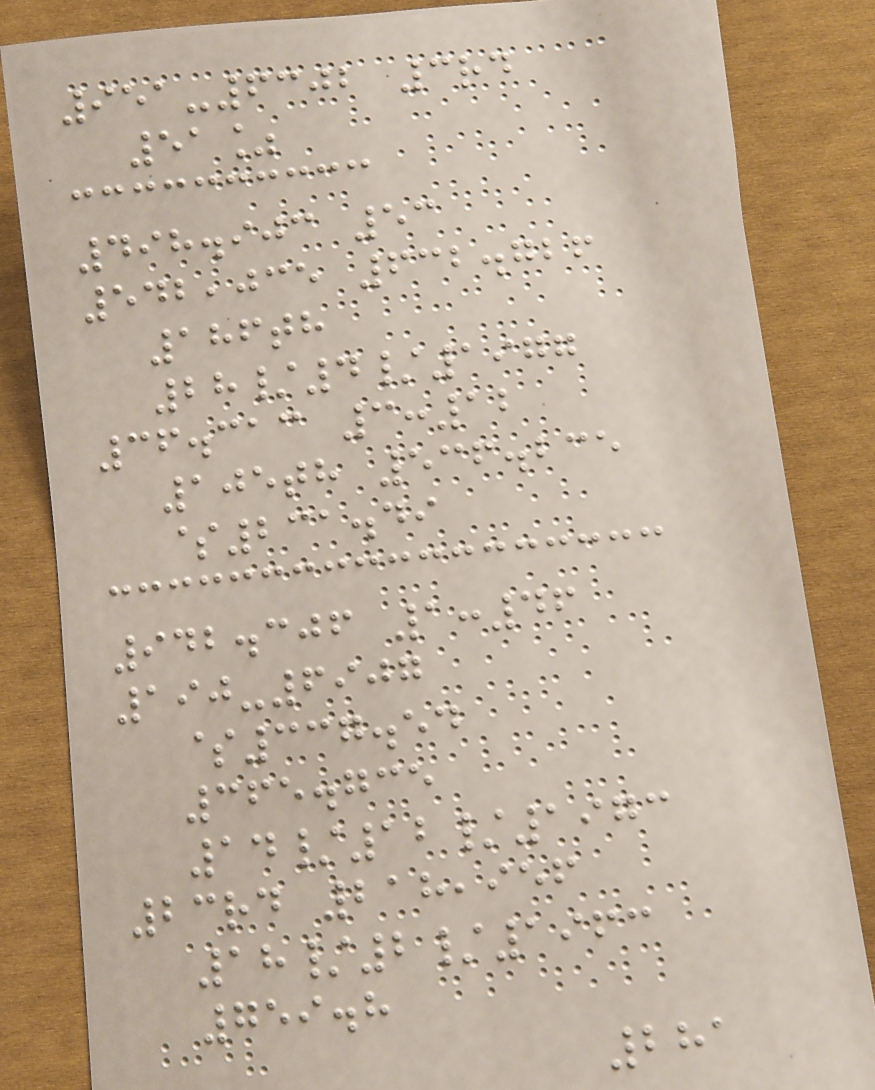951-6302 3rd
51%
498.903 53
542,035 632.726
186th
28/4/1977
36.313 3:12
105th 536.235
$231.49
942.306 1:46
190-6907
$337.54
365.735
14/12/1973
23rd 218,956
18/2/1963
759.8
281
